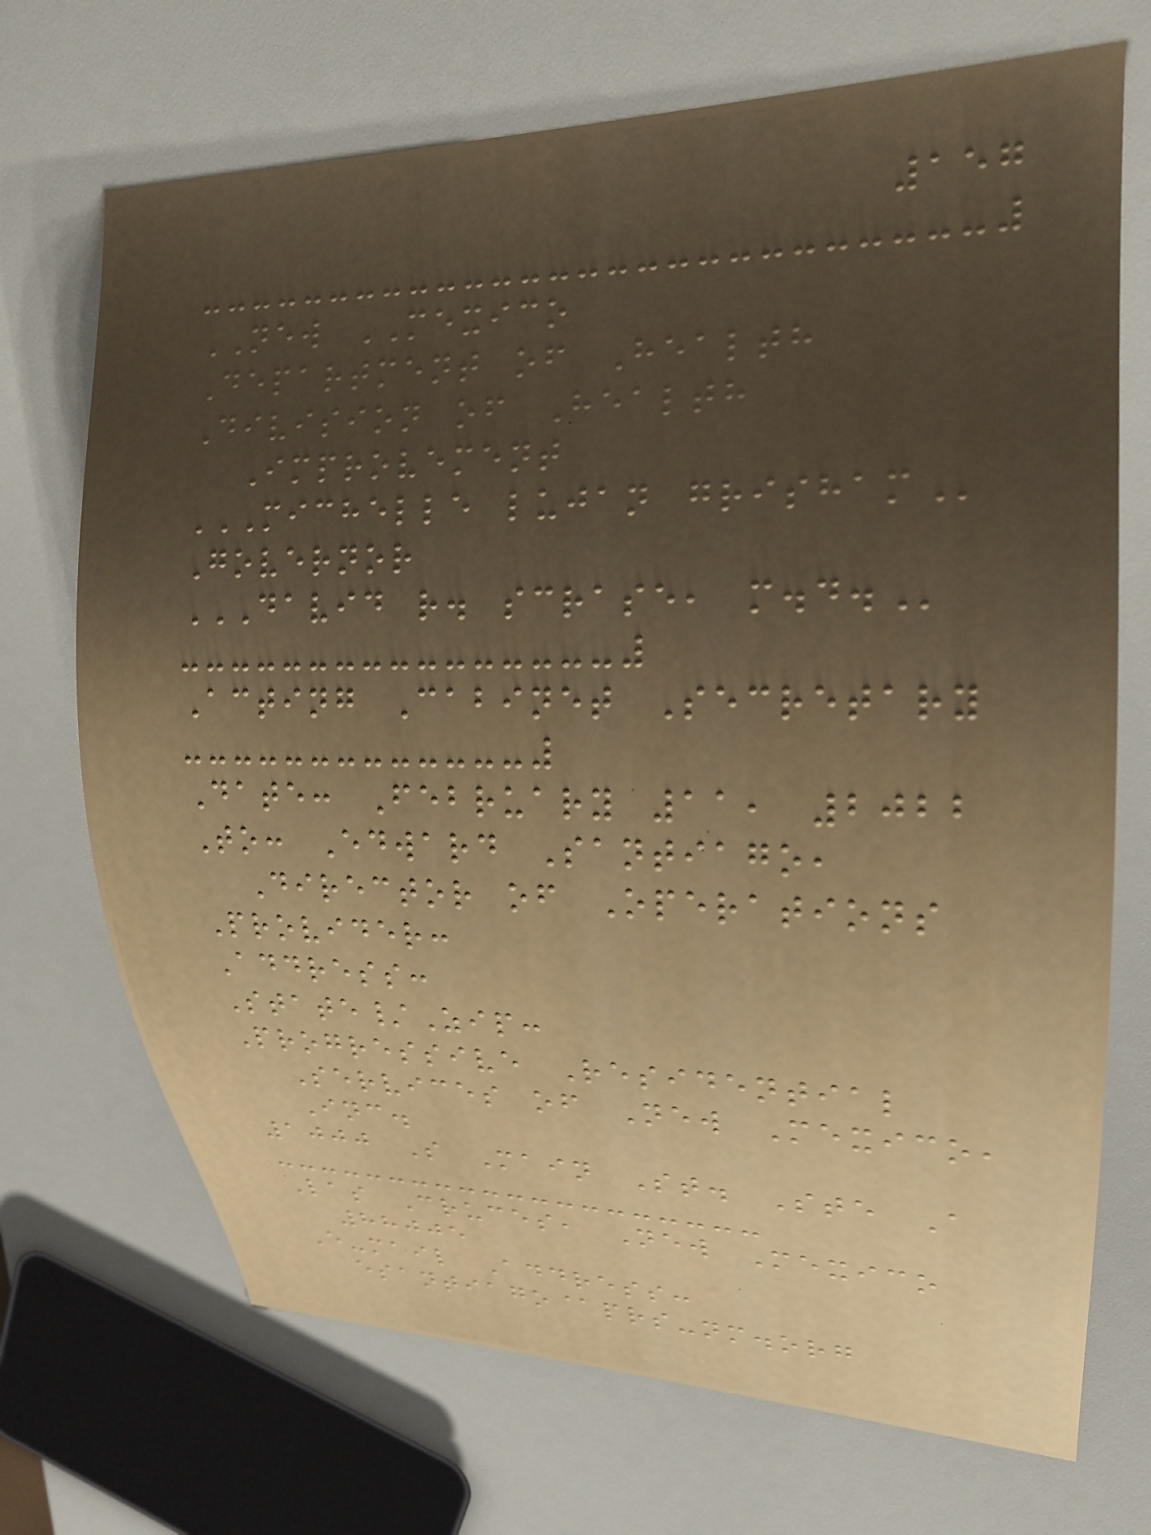157
NEW MEXICO
Department of Health
Division of Health
Improvement
MICHELLE LUJAN GRISHAM
Governor
DAVID R. SCRASE, M.D.
Acting Cabinet Secretary
Date: February 11, 2022
To: Edward Santiago,
Director of Operations
Provider:
Address:
State/Zip:
Progressive Residential
Services of New Mexico,
Inc.
1000 S Main St. Ste A
Las Cruces, New Mexico
88005
E-mail Address:
esantiago@prs-nm.org
